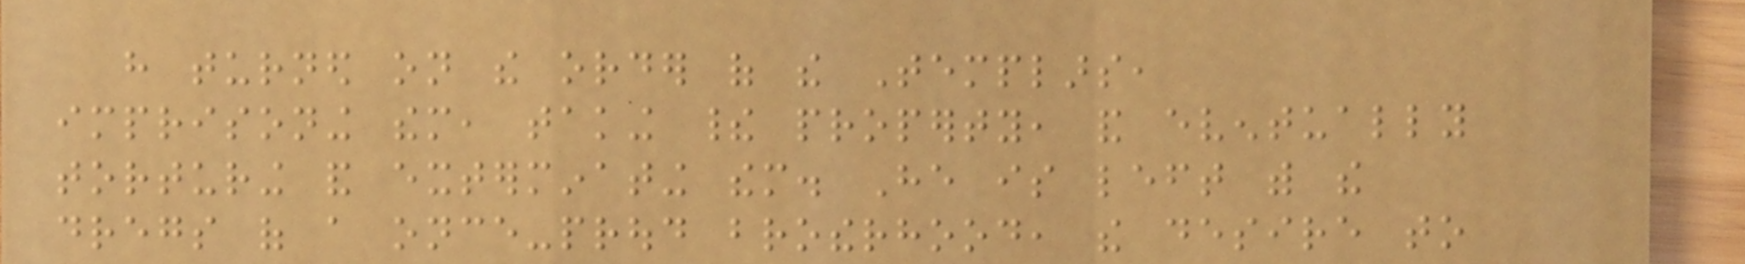have turned on the order of the Templars,
imprisoning them, taking their property, and eventually
torturing and exterminating them. He is left with the
dregs of a once-proud brotherhood, the desire to
